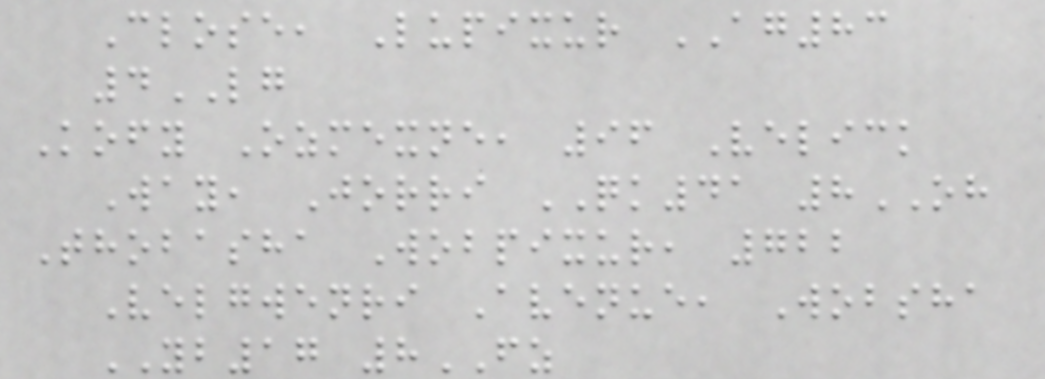Close, Lupixur AG83
4LG
Kofy Ozmexne, 96 Velick
Way, Jorri QK41 8OH
Thobasha Wobpixur, 722
Velgwenri Avenue, Wobsha
YB17 8FZ
